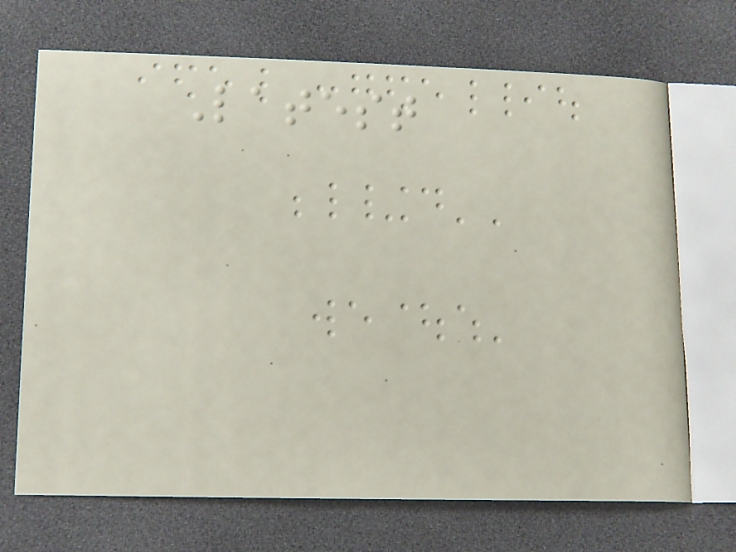Latest
